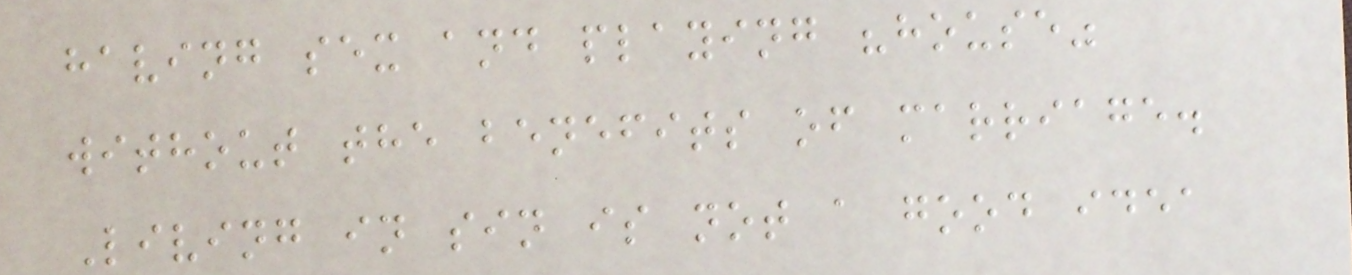having sex and playing "house"
without the benefits of marriage.
Living in sin is not a good idea
